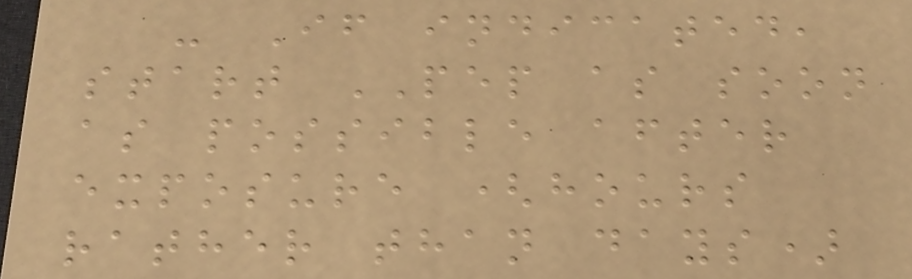- If indicated,
start PEP as soon
as possible after
exposure (hours
rather than days)
